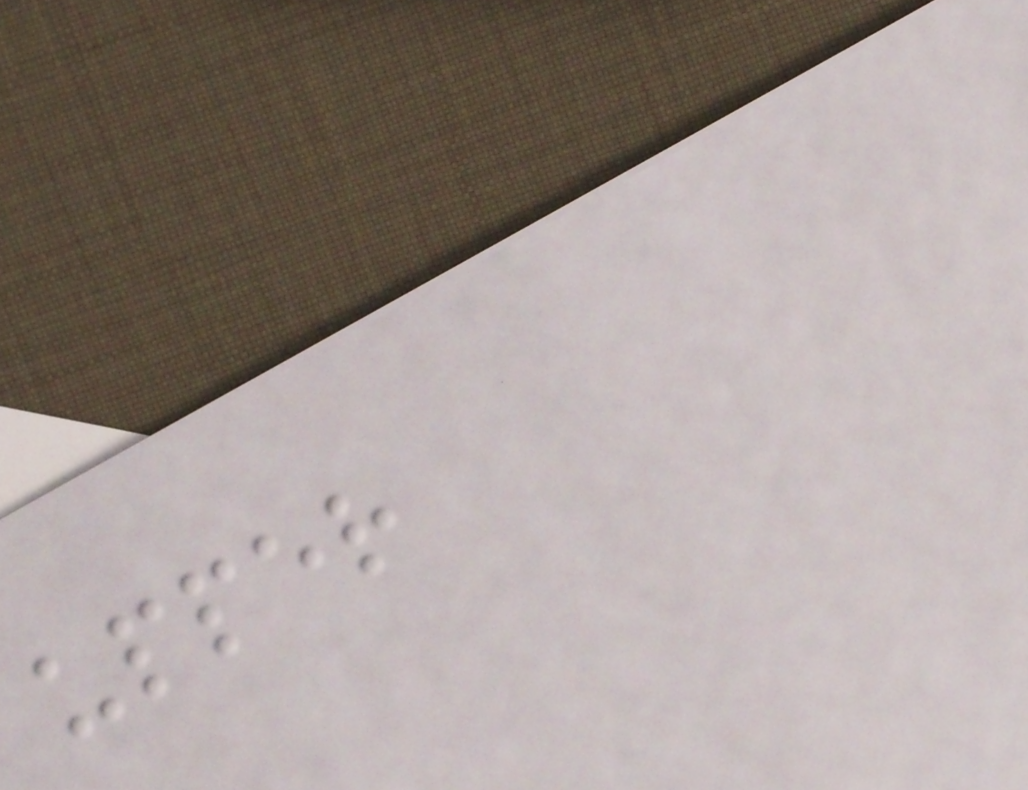upper
